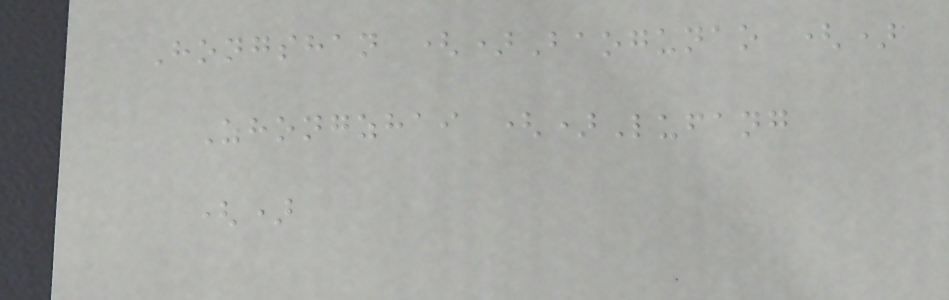Hongshan ()Baogunao ()
Zhongzhai ()Lufang
()
